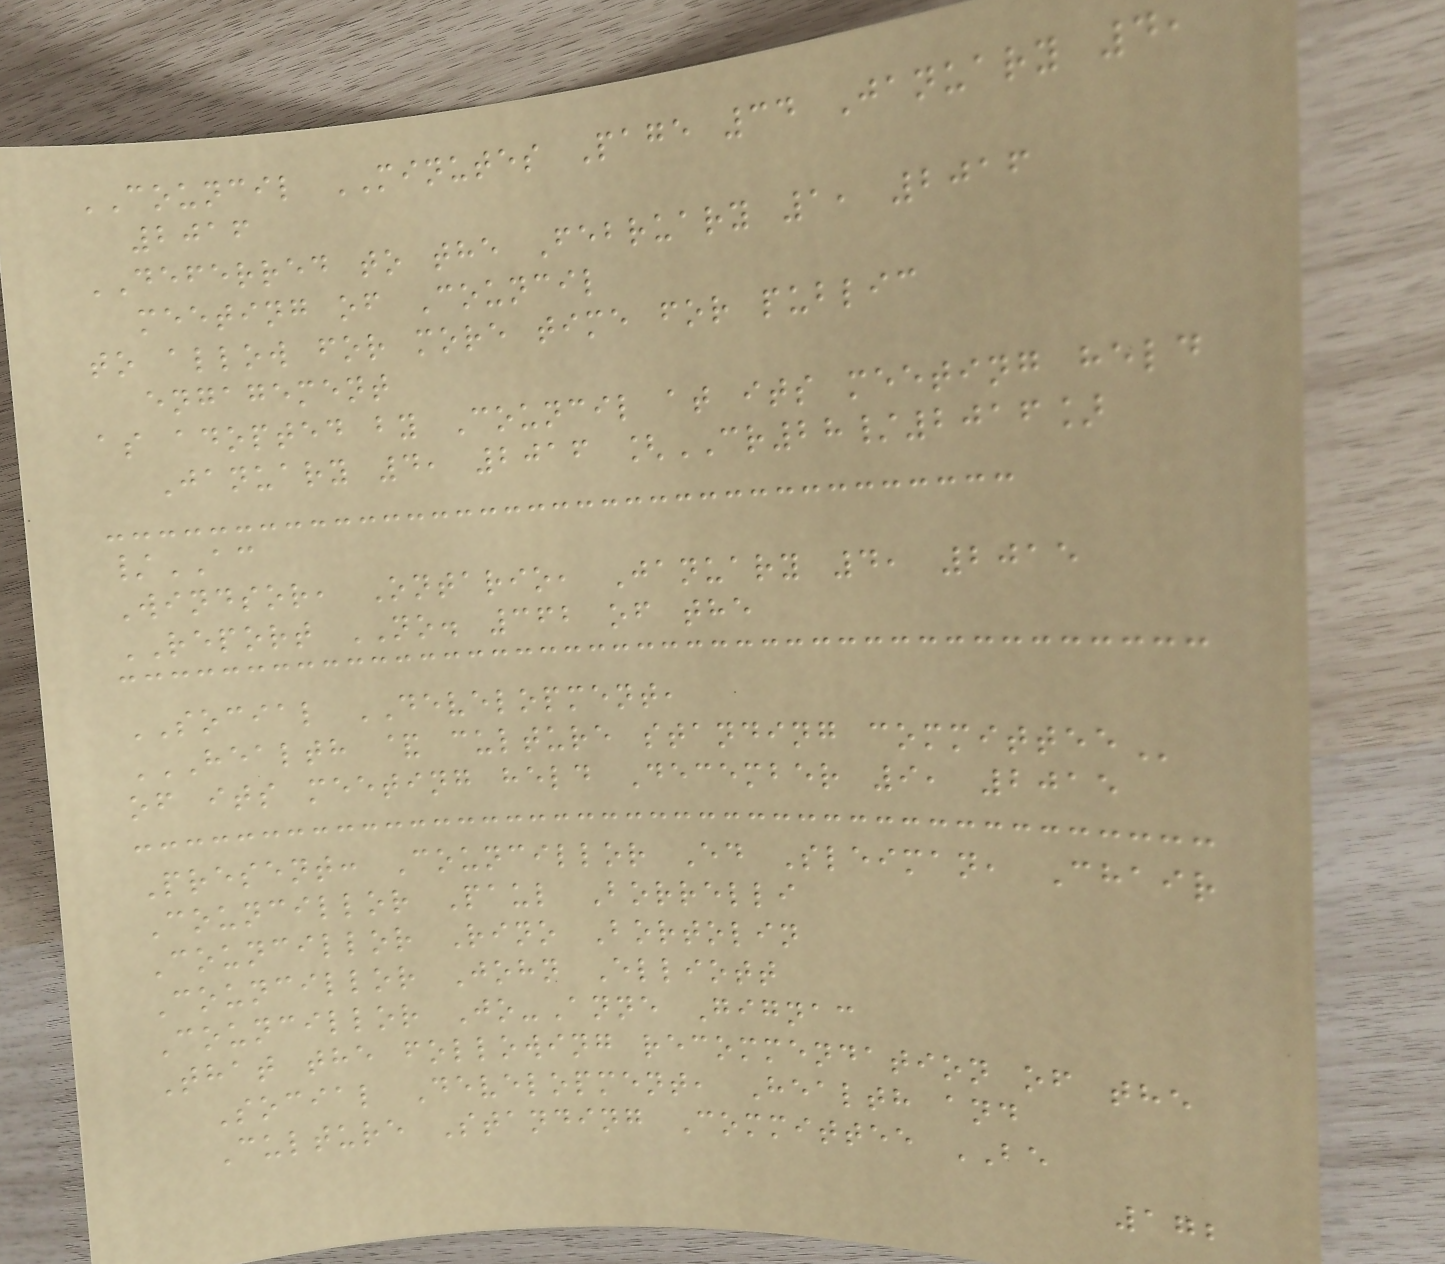COUNCIL MINUTES Page 34 January 4,
2016
DEFERRED to the February 1, 2016
meeting of Council
to allow for more time for public
engagement
as adopted by Council at its meeting held
January 4, 2016 [CR28/2016]
/AC
Windsor, Ontario, January 4, 2015
REPORT NO. 362 of the
SOCIAL DEVELOPMENT,
HEALTH & CULTURE STANDING COMMITTEE
of its meeting held December 9, 2015
Present: Councillor Ed Sleiman, Chair
Councillor Paul Borrelli
Councillor Rino Bortolin
Councillor John Elliott
Councillor Jo-Anne Gignac
That the following recommendation of the
Social Development, Health and
Culture Standing Committee BE
172
